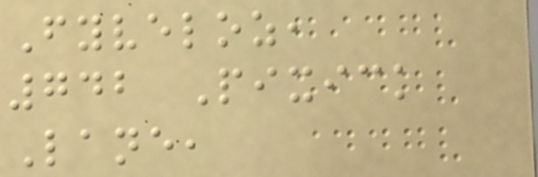Fyveloz,
742 Pixick
Lane,
